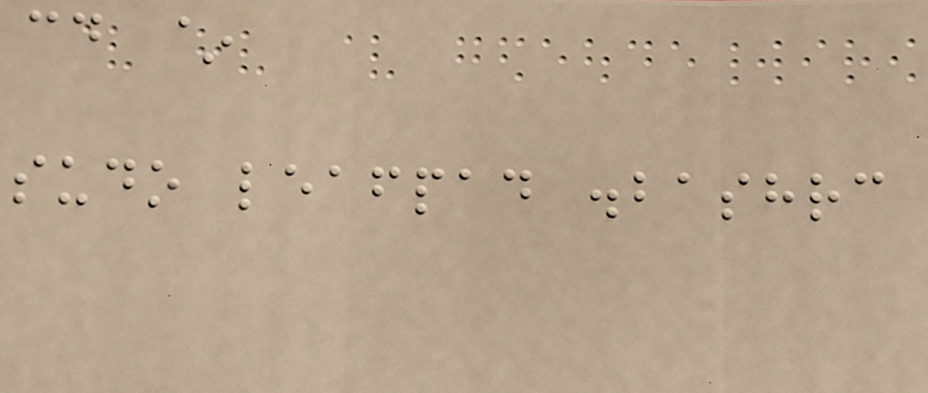cd ~
sudo leafpad .bashrc
